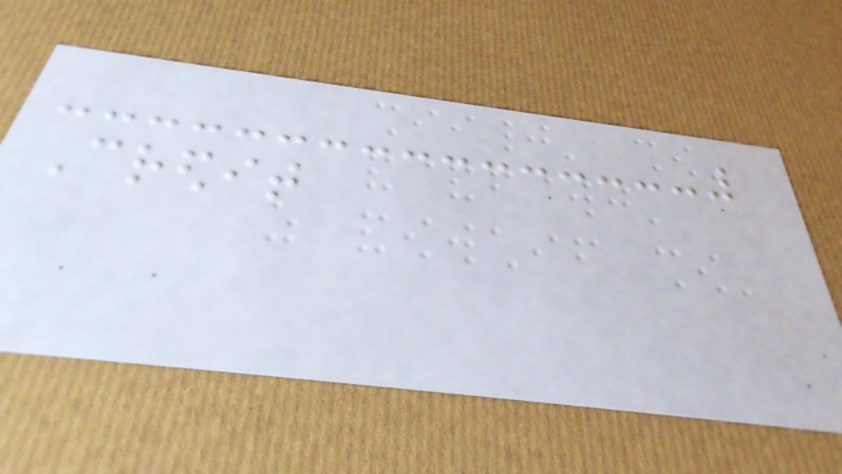Credit
